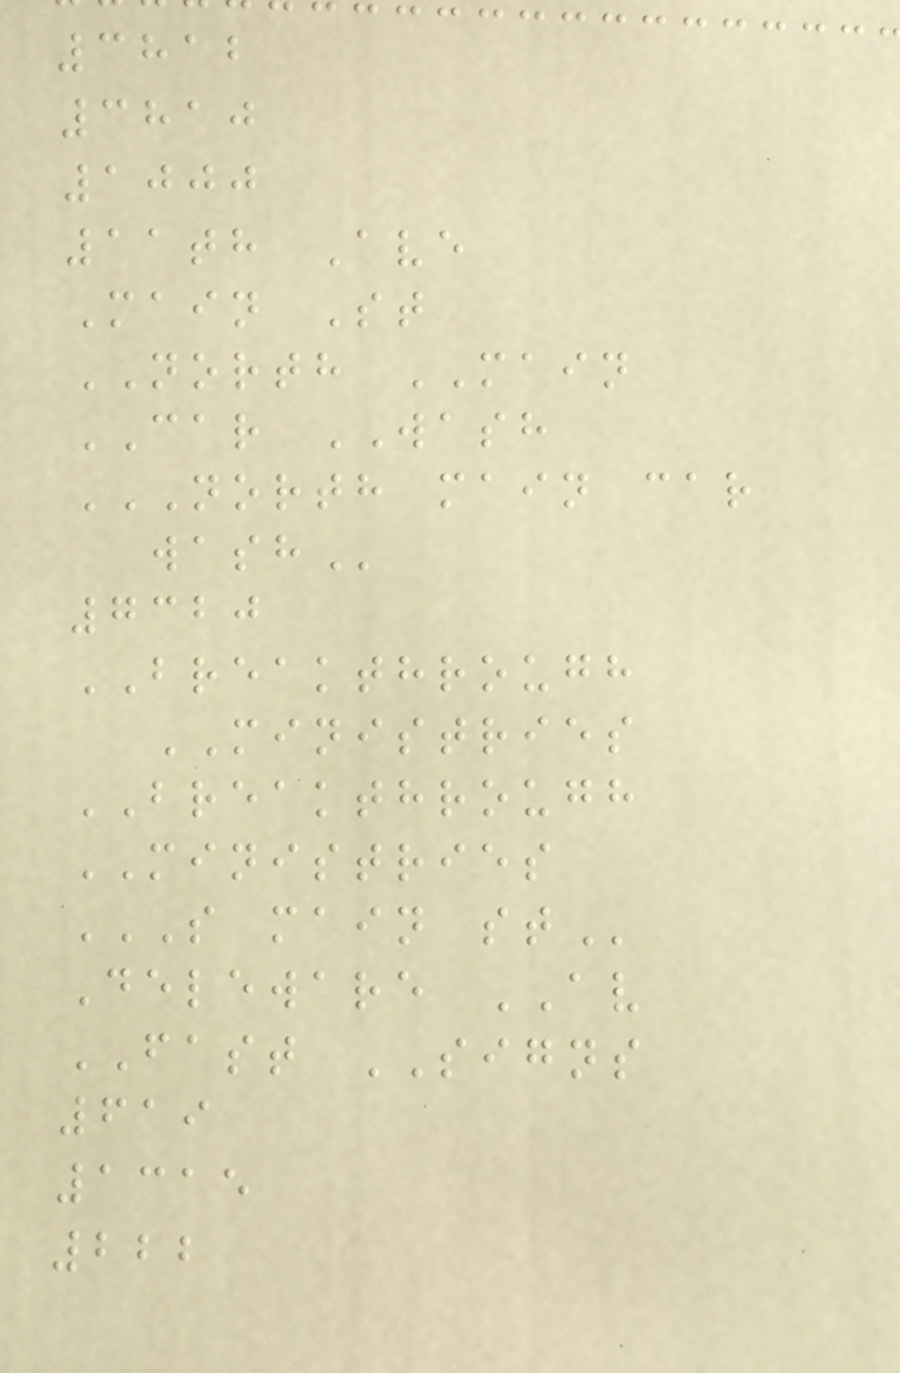3812
3810
1000
11th Ave
Main St
NORTH MAIN
CAR WASH
NORTH MAIN CAR
WASH
7320
BREAKTHROUGH
MINISTRIES
BREAKTHROUGH
MINISTRIES
S MAIN ST
Deleware AV
FAST SIGNS
619
1315
222
